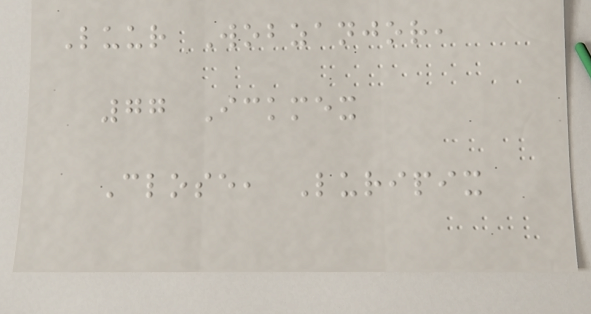Luur Wobzanjor,
77 Ickmex
Close, Luripix
